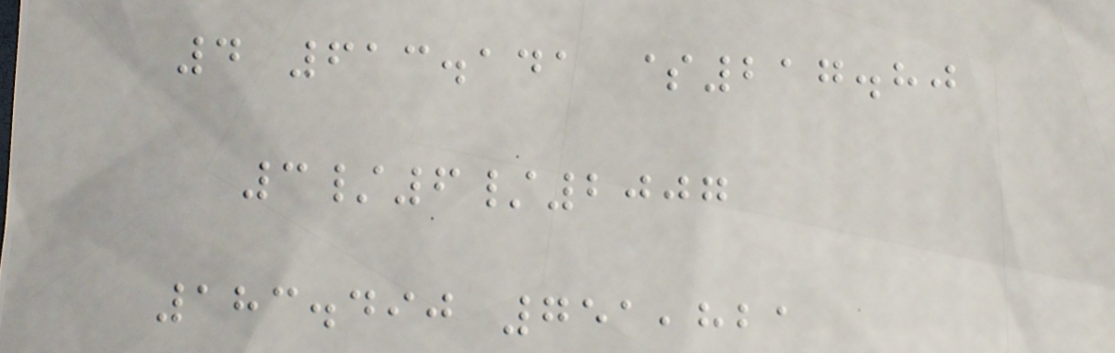4 613.141 $217.80
3/6/2007
183.490 751,821
